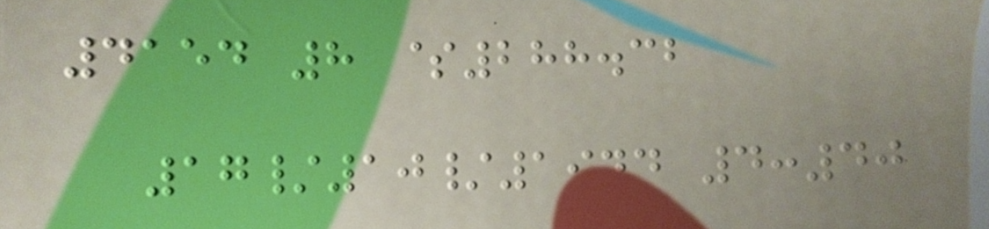4154 8 $288.32
17/10/1944 4:40
